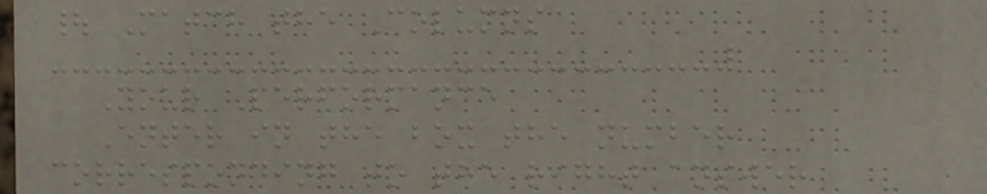| Match the Columns
Your Performance
Enter in the box the number
corresponding to the right answer
